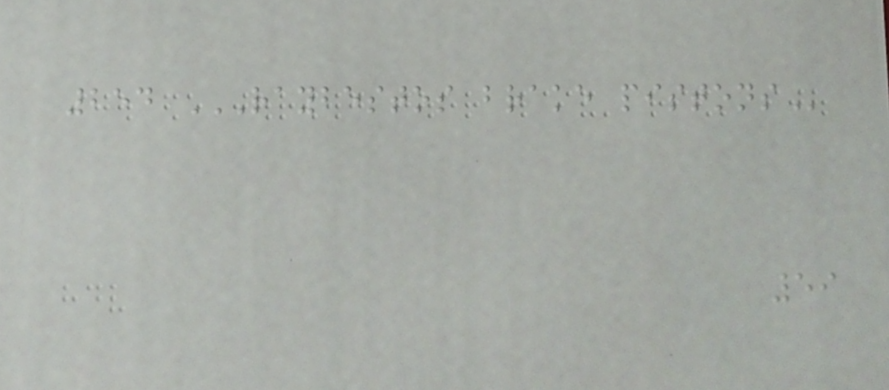254 RAYBESTOS BRAKE PISTONS
59
